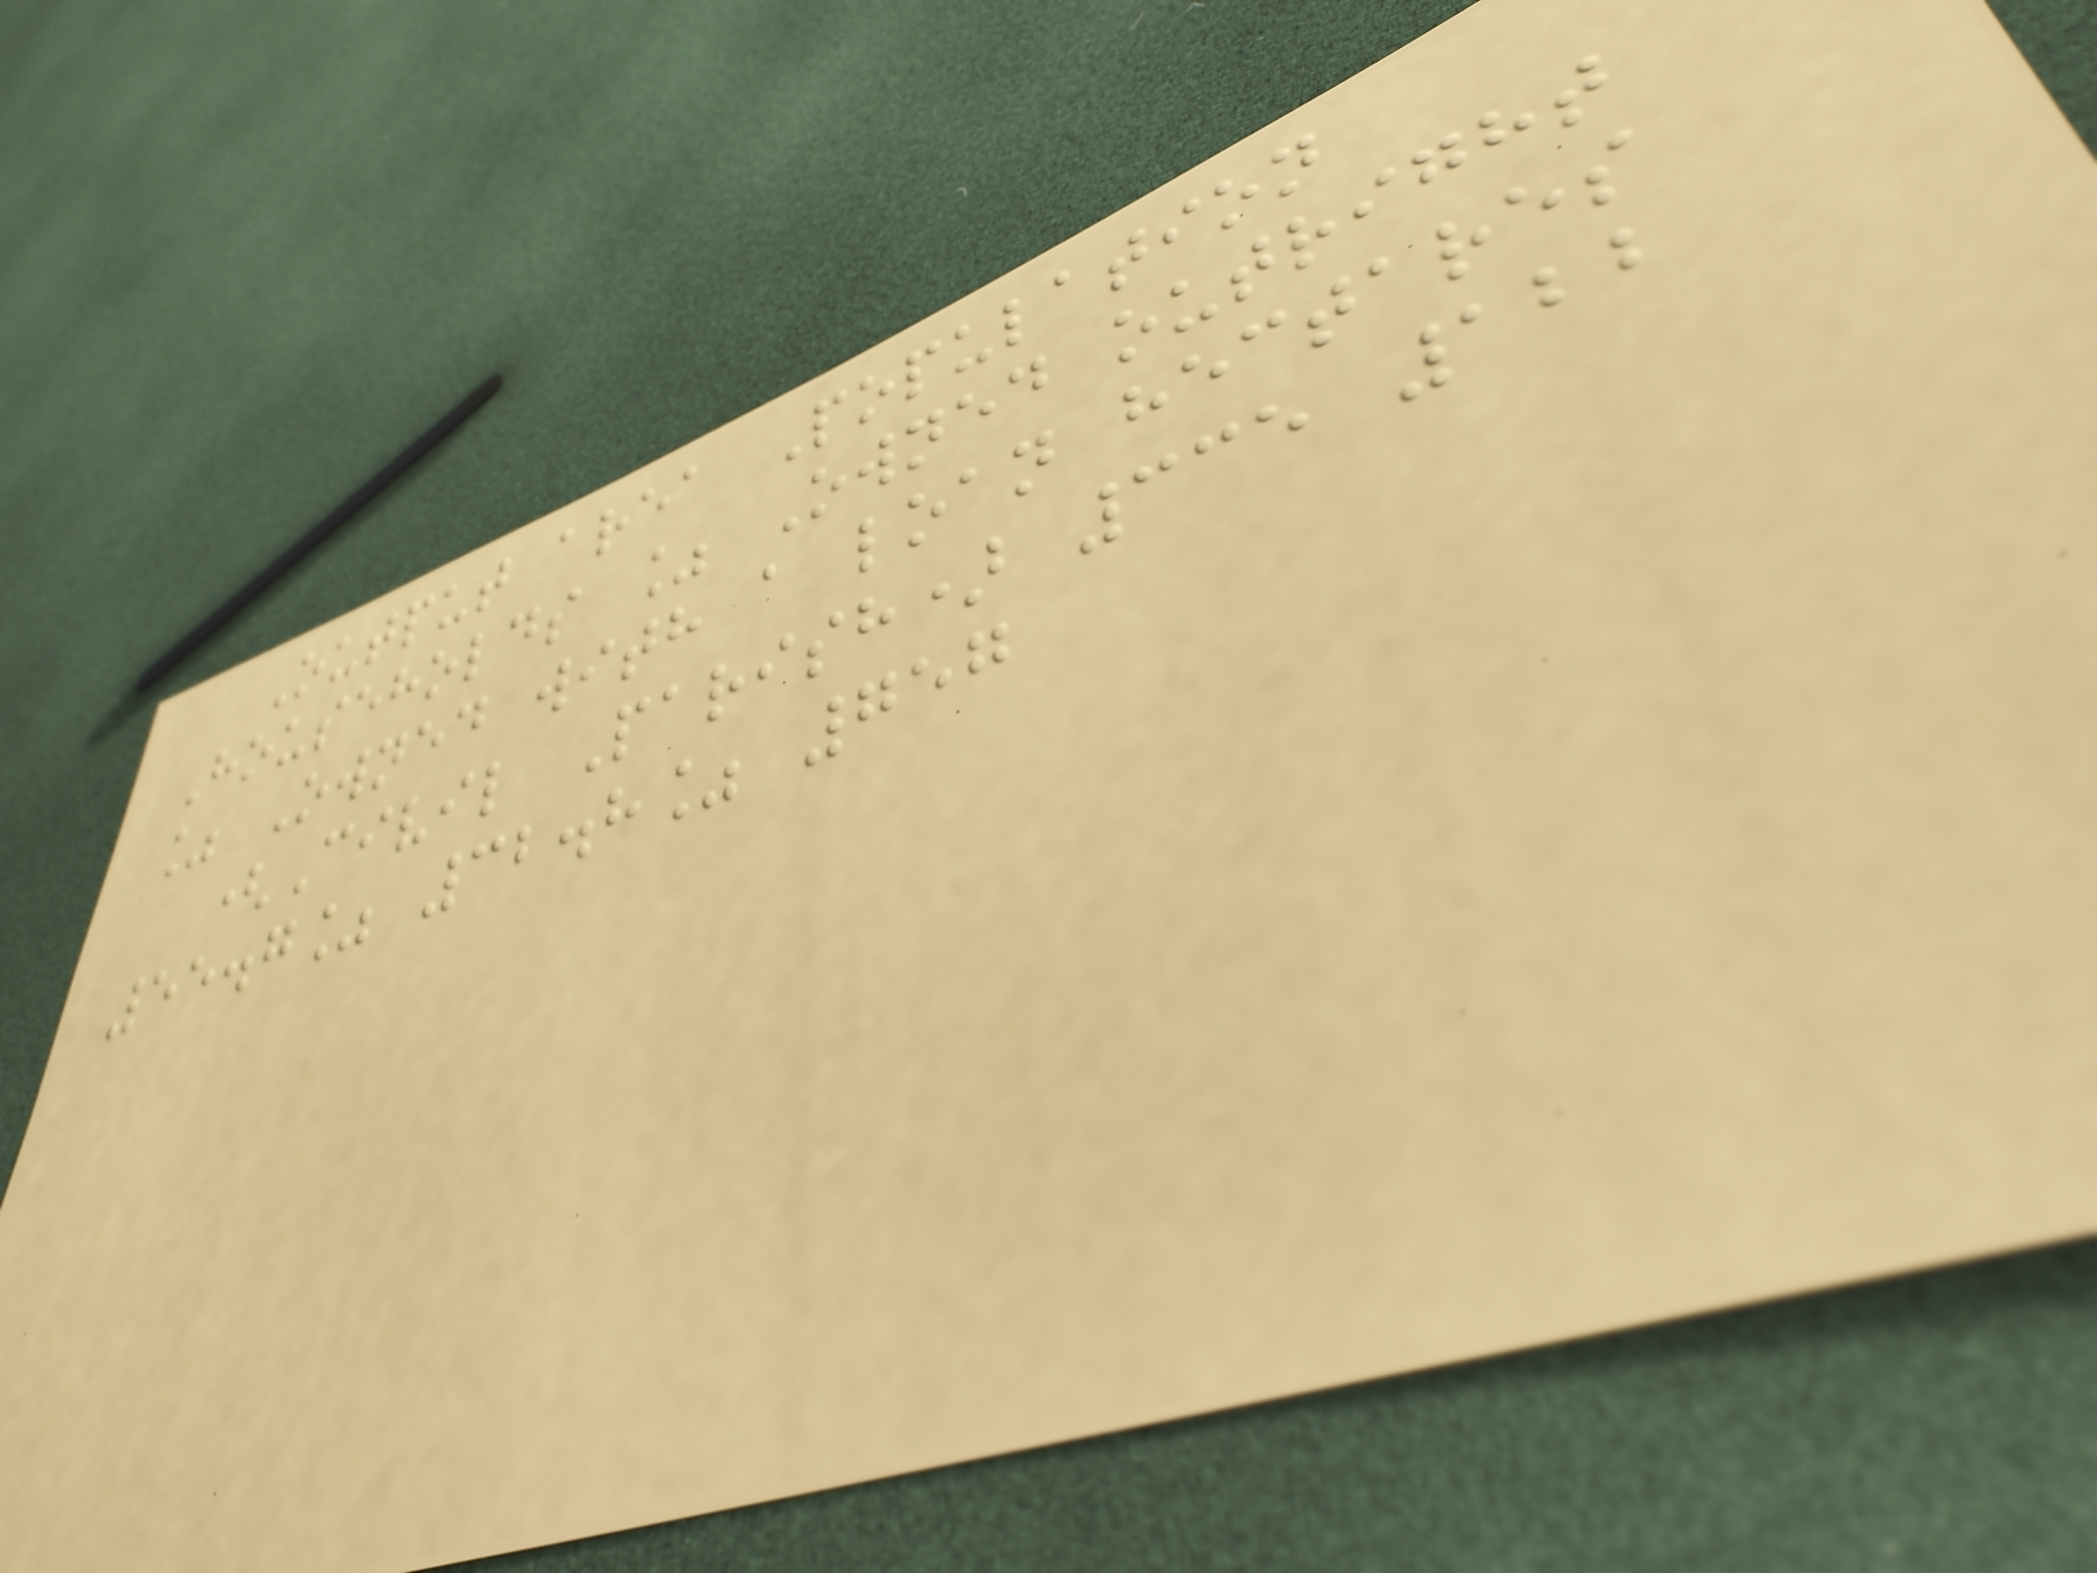Output area Population
Households % Owned outright
% Owned with a loan hectares
(Civil Parish) 335 122
55.7% 32.8% 757
